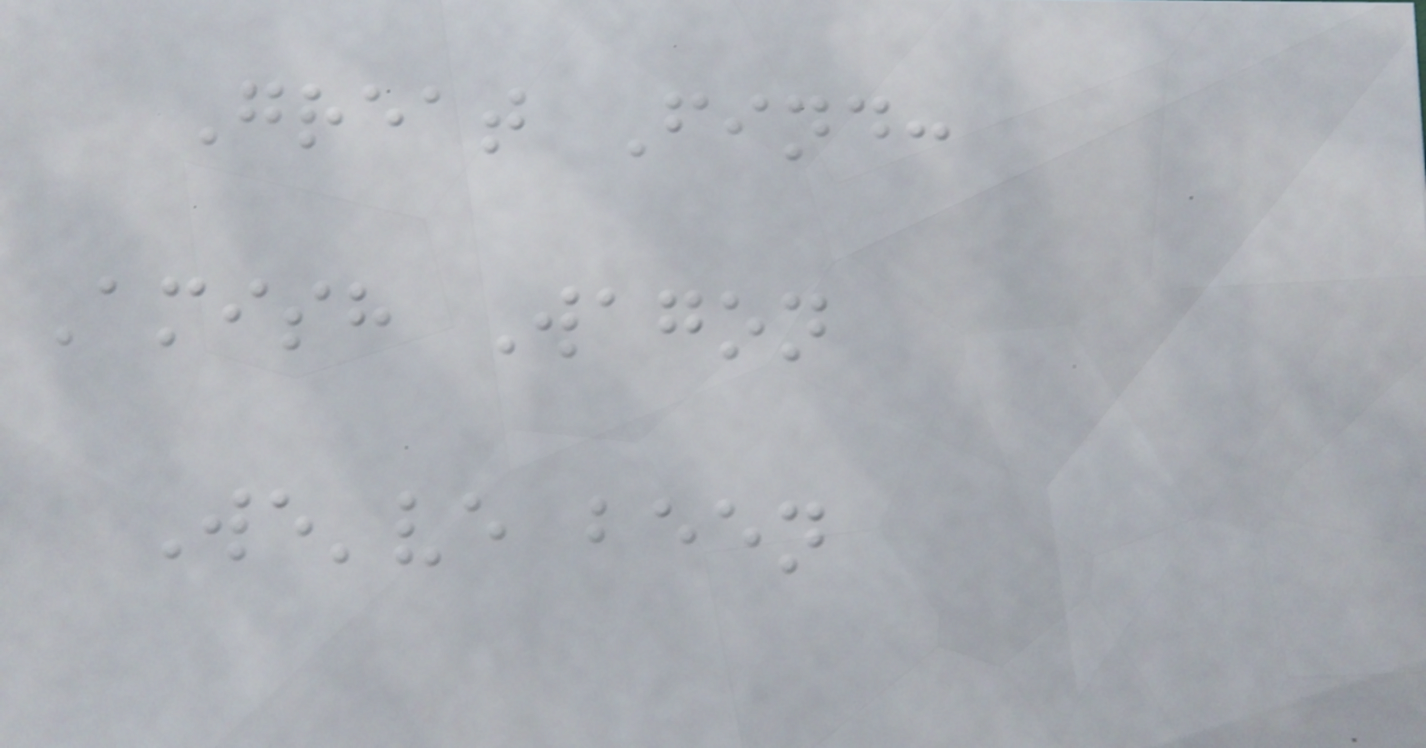Great Find:
Amish Wagon
We've been
